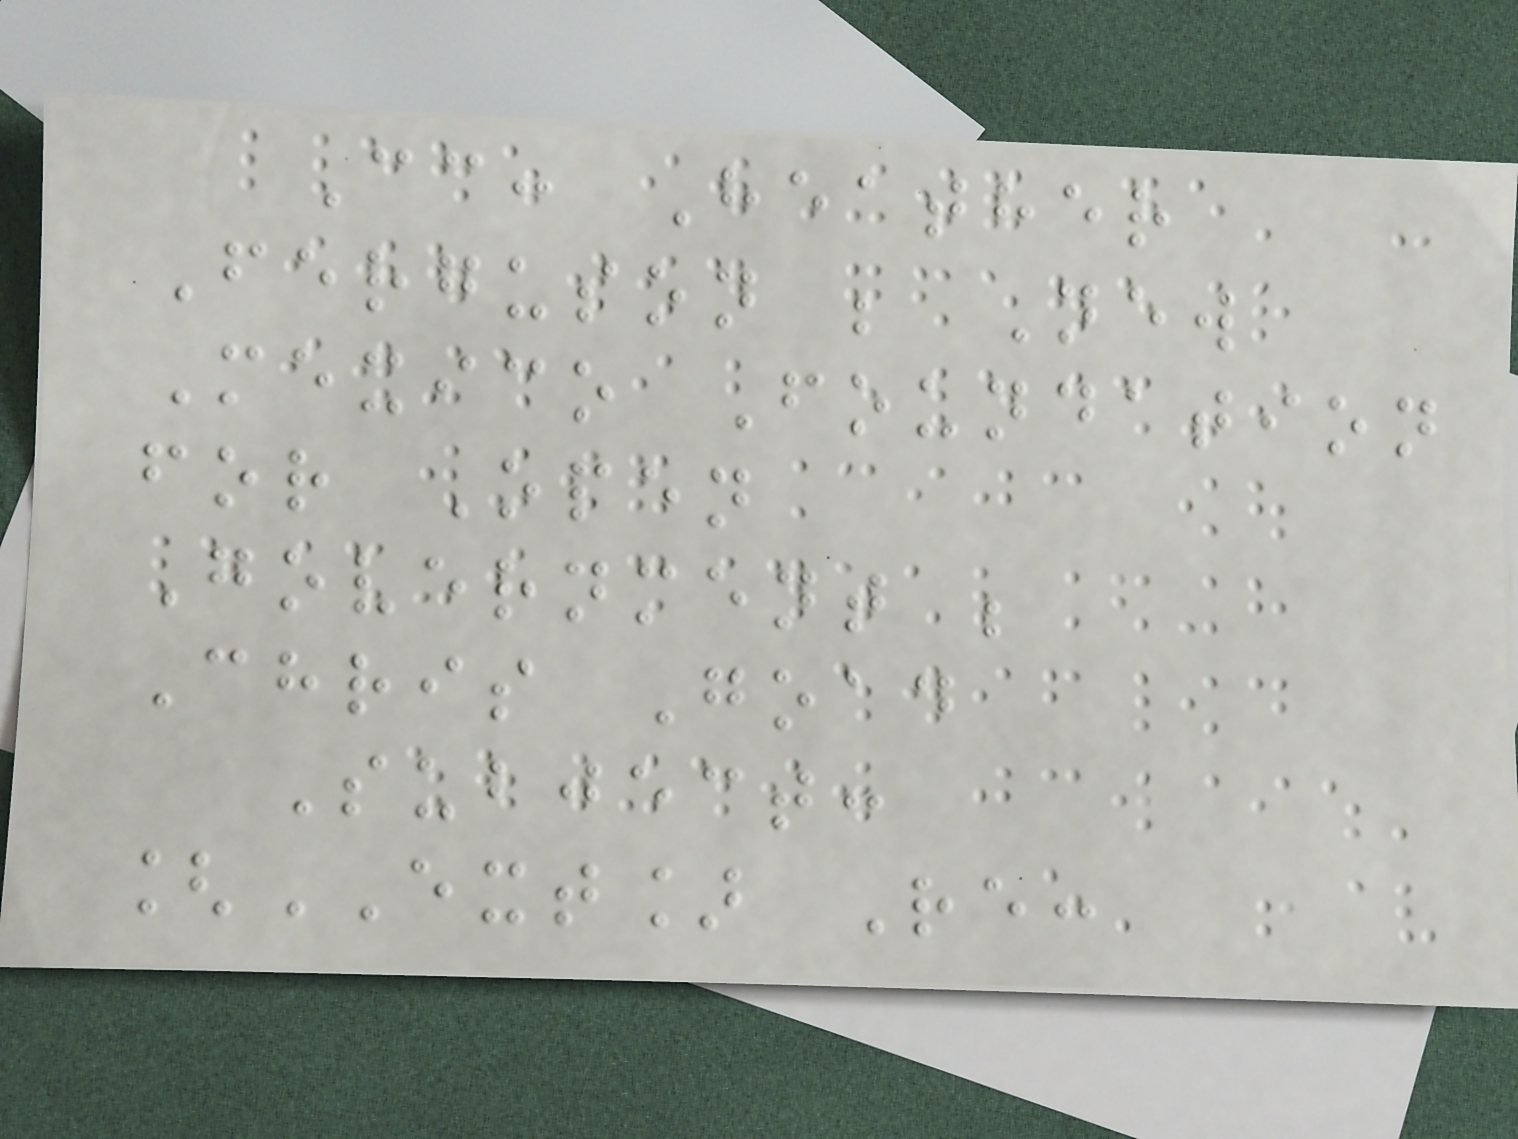Cc: Heather
Ferguson ; New
Mexico Foundation
for Open
Government ;
Chris Goad
Subject:
[EXT] Re:
